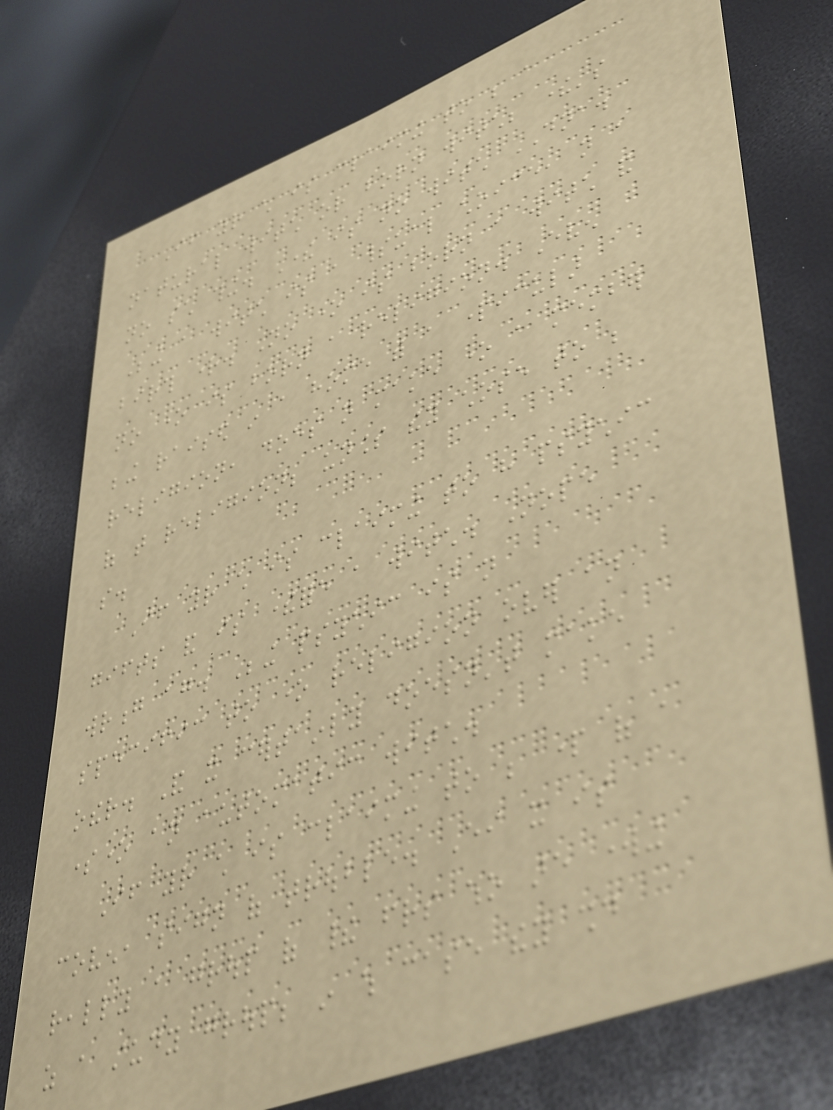If your child is claiming to be a
natural witch or born witch; there's
no such thing. There is no witch DNA.
Being a witch is a spiritual choice, not a
birth right. No one is born a witch and
no one is born a religion. Even
being raised in a home with a particular
religion, does not make one a member
of that religion; unless they chose to be
so.
If your child is claiming to have psychic
gifts and is therefore a witch. Nope
wrong again. Being psychic is not
specific to one religion over an
other. And it certainly doesn't make
someone an automatic witch.
If your child is claiming to be part of a
coven, sign of trouble. Either it is
really a group of their friends who are working
as a study group; in which case they should
